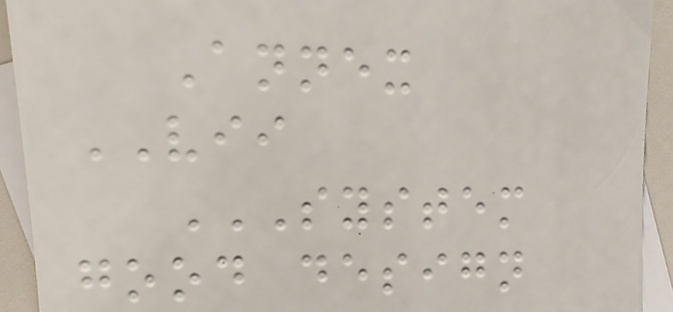Annex
VII
SYSTEM
GOOD DESIGN
